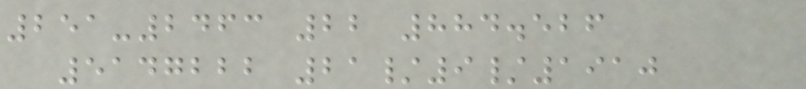251-2463 22 884.526
5147222 21/9/1910
